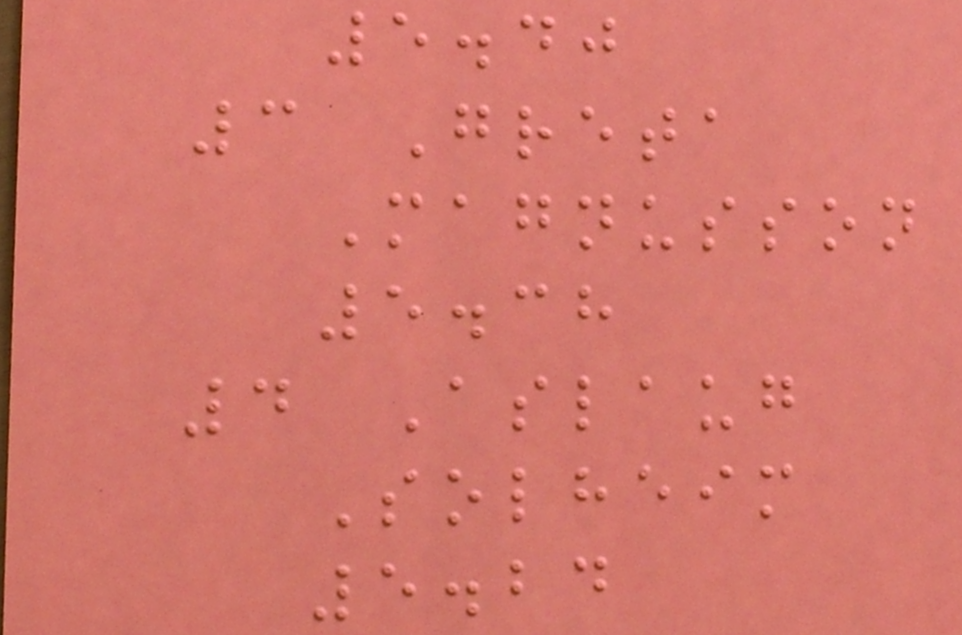5.40
3 Greta
Magnusson
5.38
4 Aslaug
Solheim
5.24
